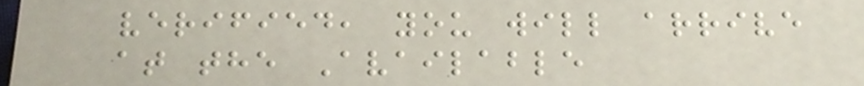verified, you will arrive
at the Available
